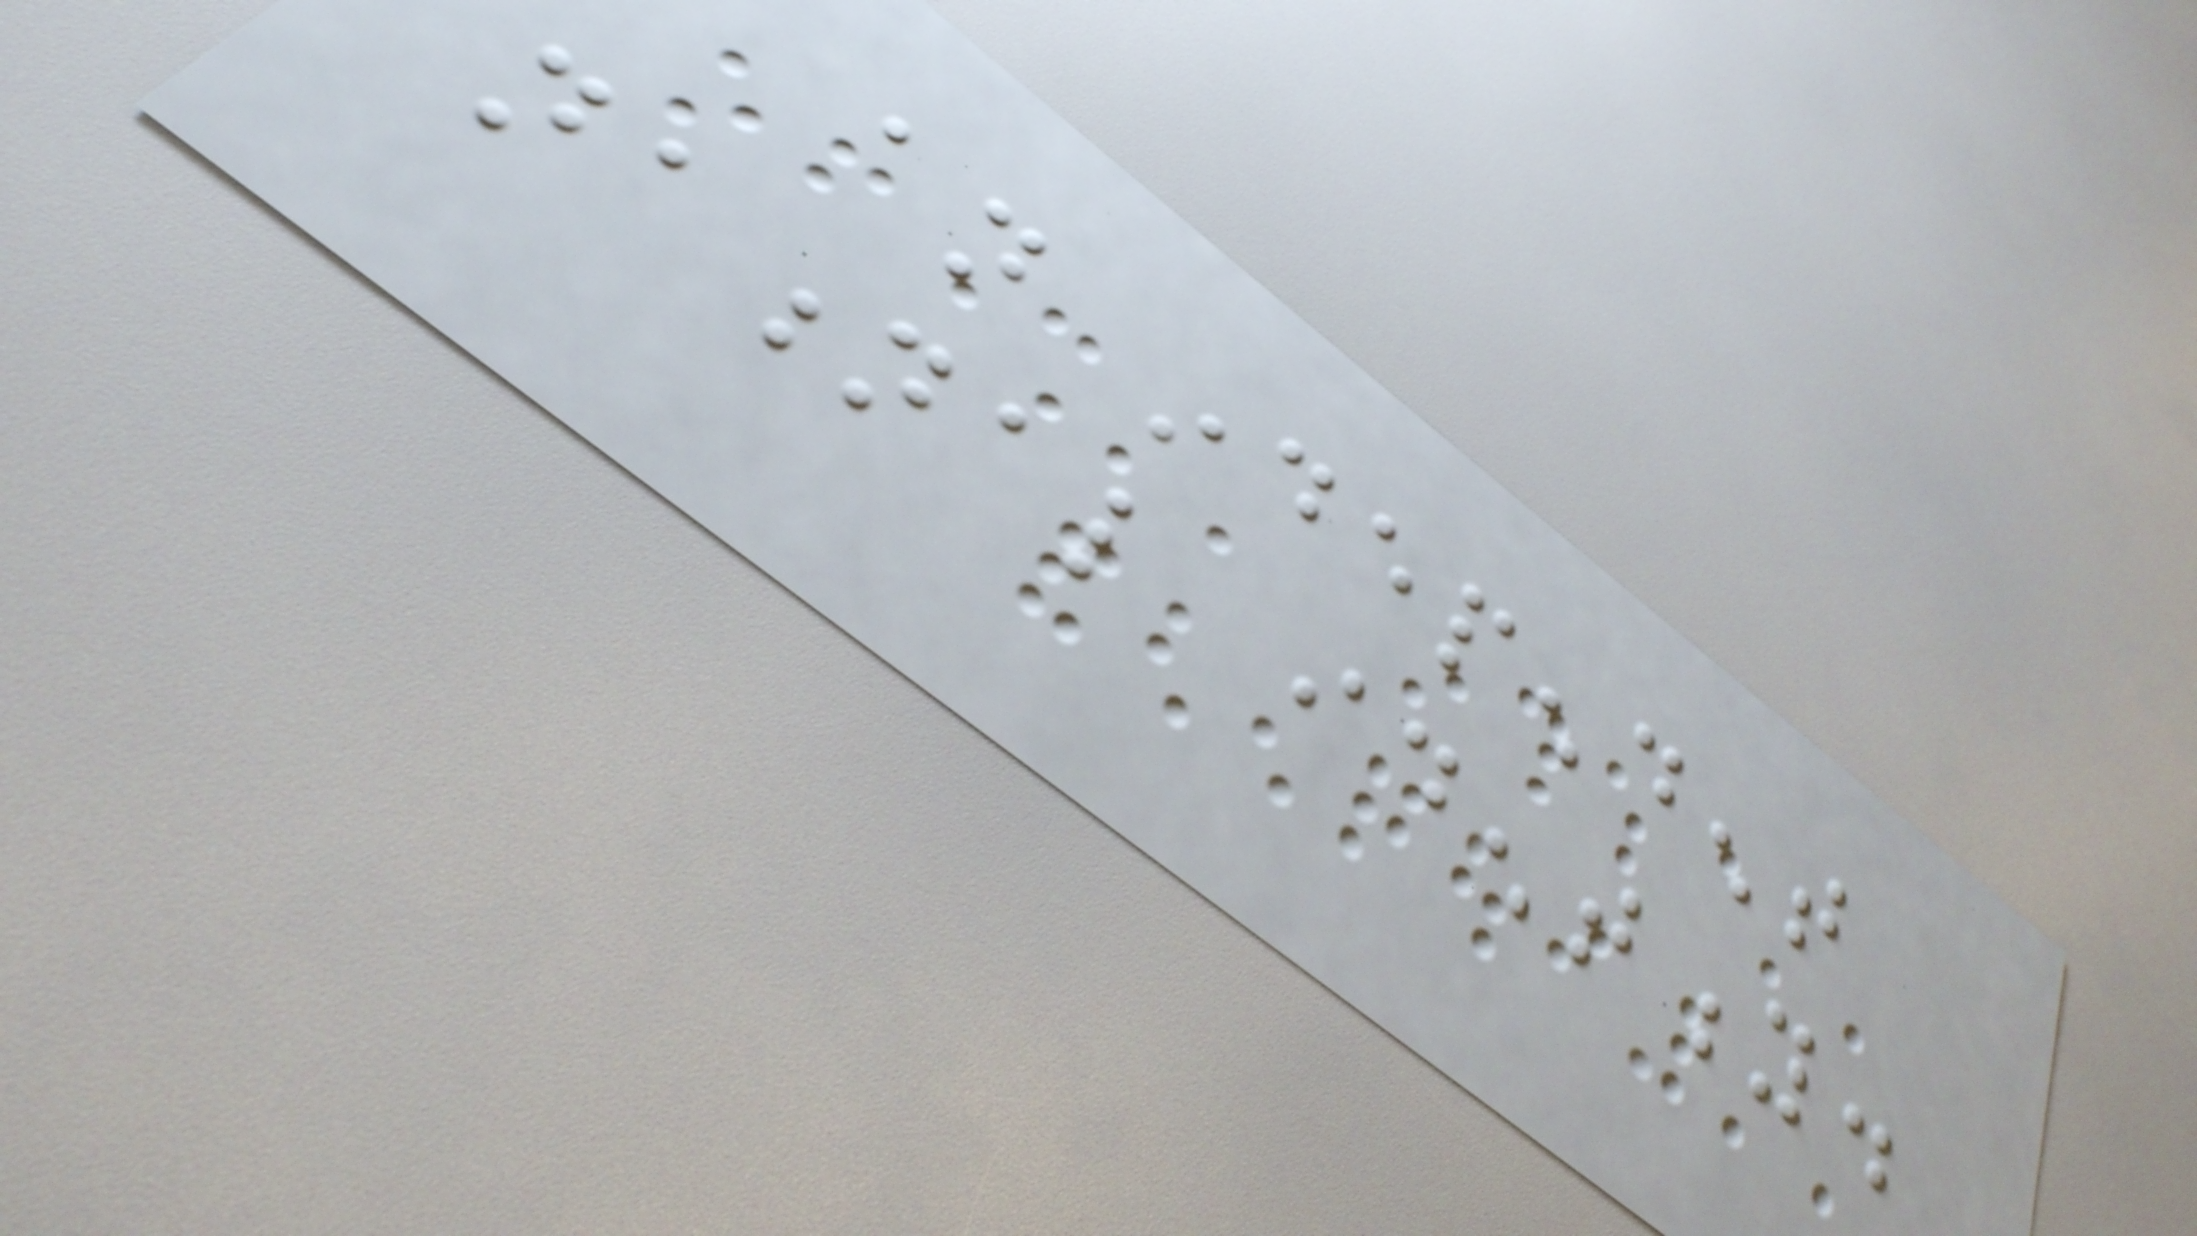an independent
national identity.
